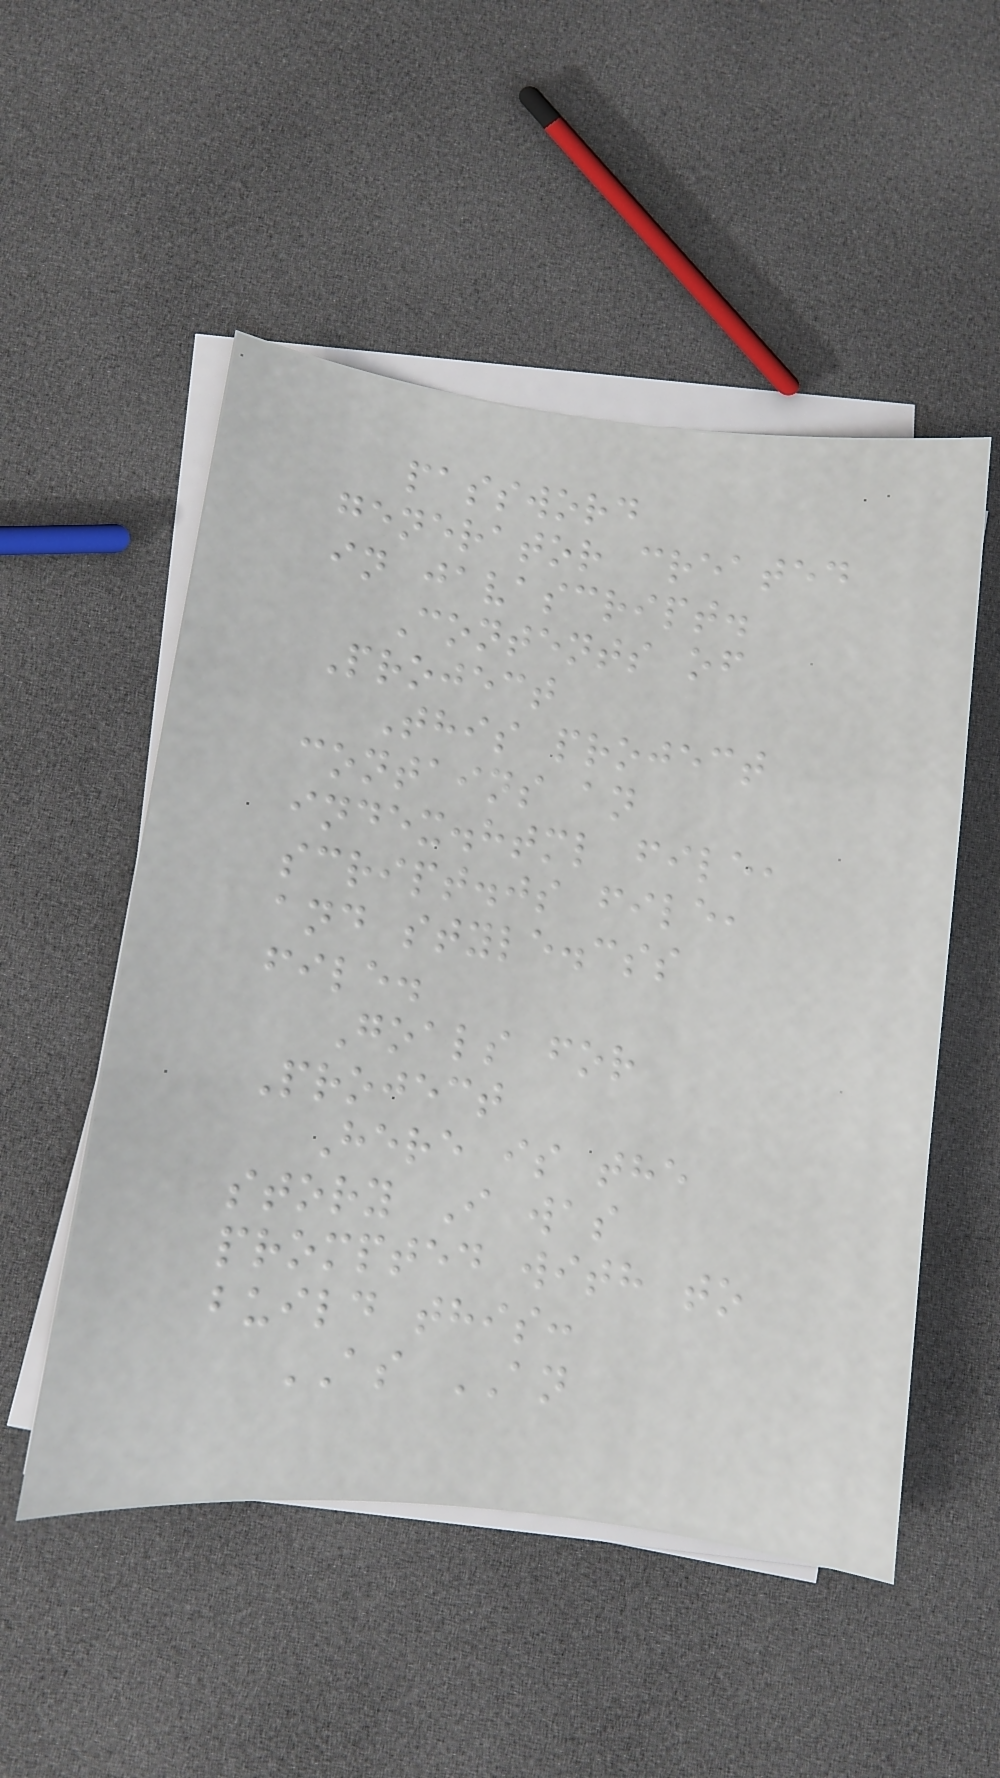password
generator created
in javascript.
Contents of
Project
This project
contains an
index.html file,
script.js file,
and style.css
file.
Goals for
Project
Here is the
story I was
prompted with to
build this:
AS AN
